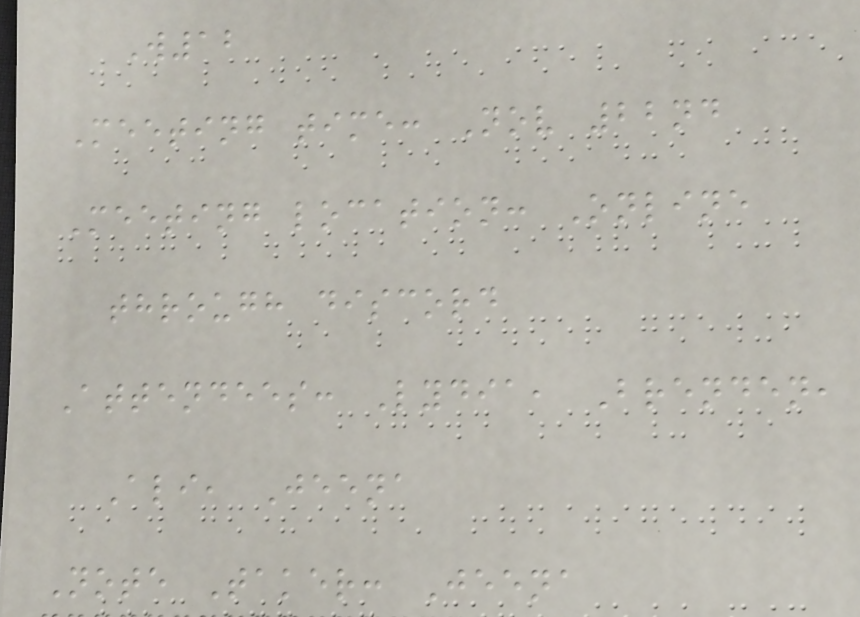W12
Meeting time: Nov 22nd
Meeting location: Online
through discord
Attendees: Lydia, Brenden,
Ali, Jeena
Note Taker: Jeena
